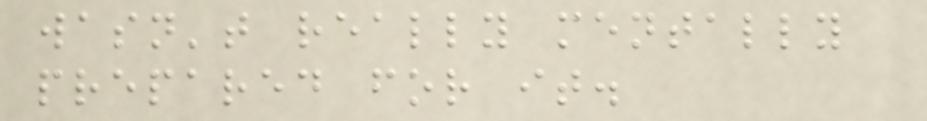wasn't really mentally
prepared for it.
